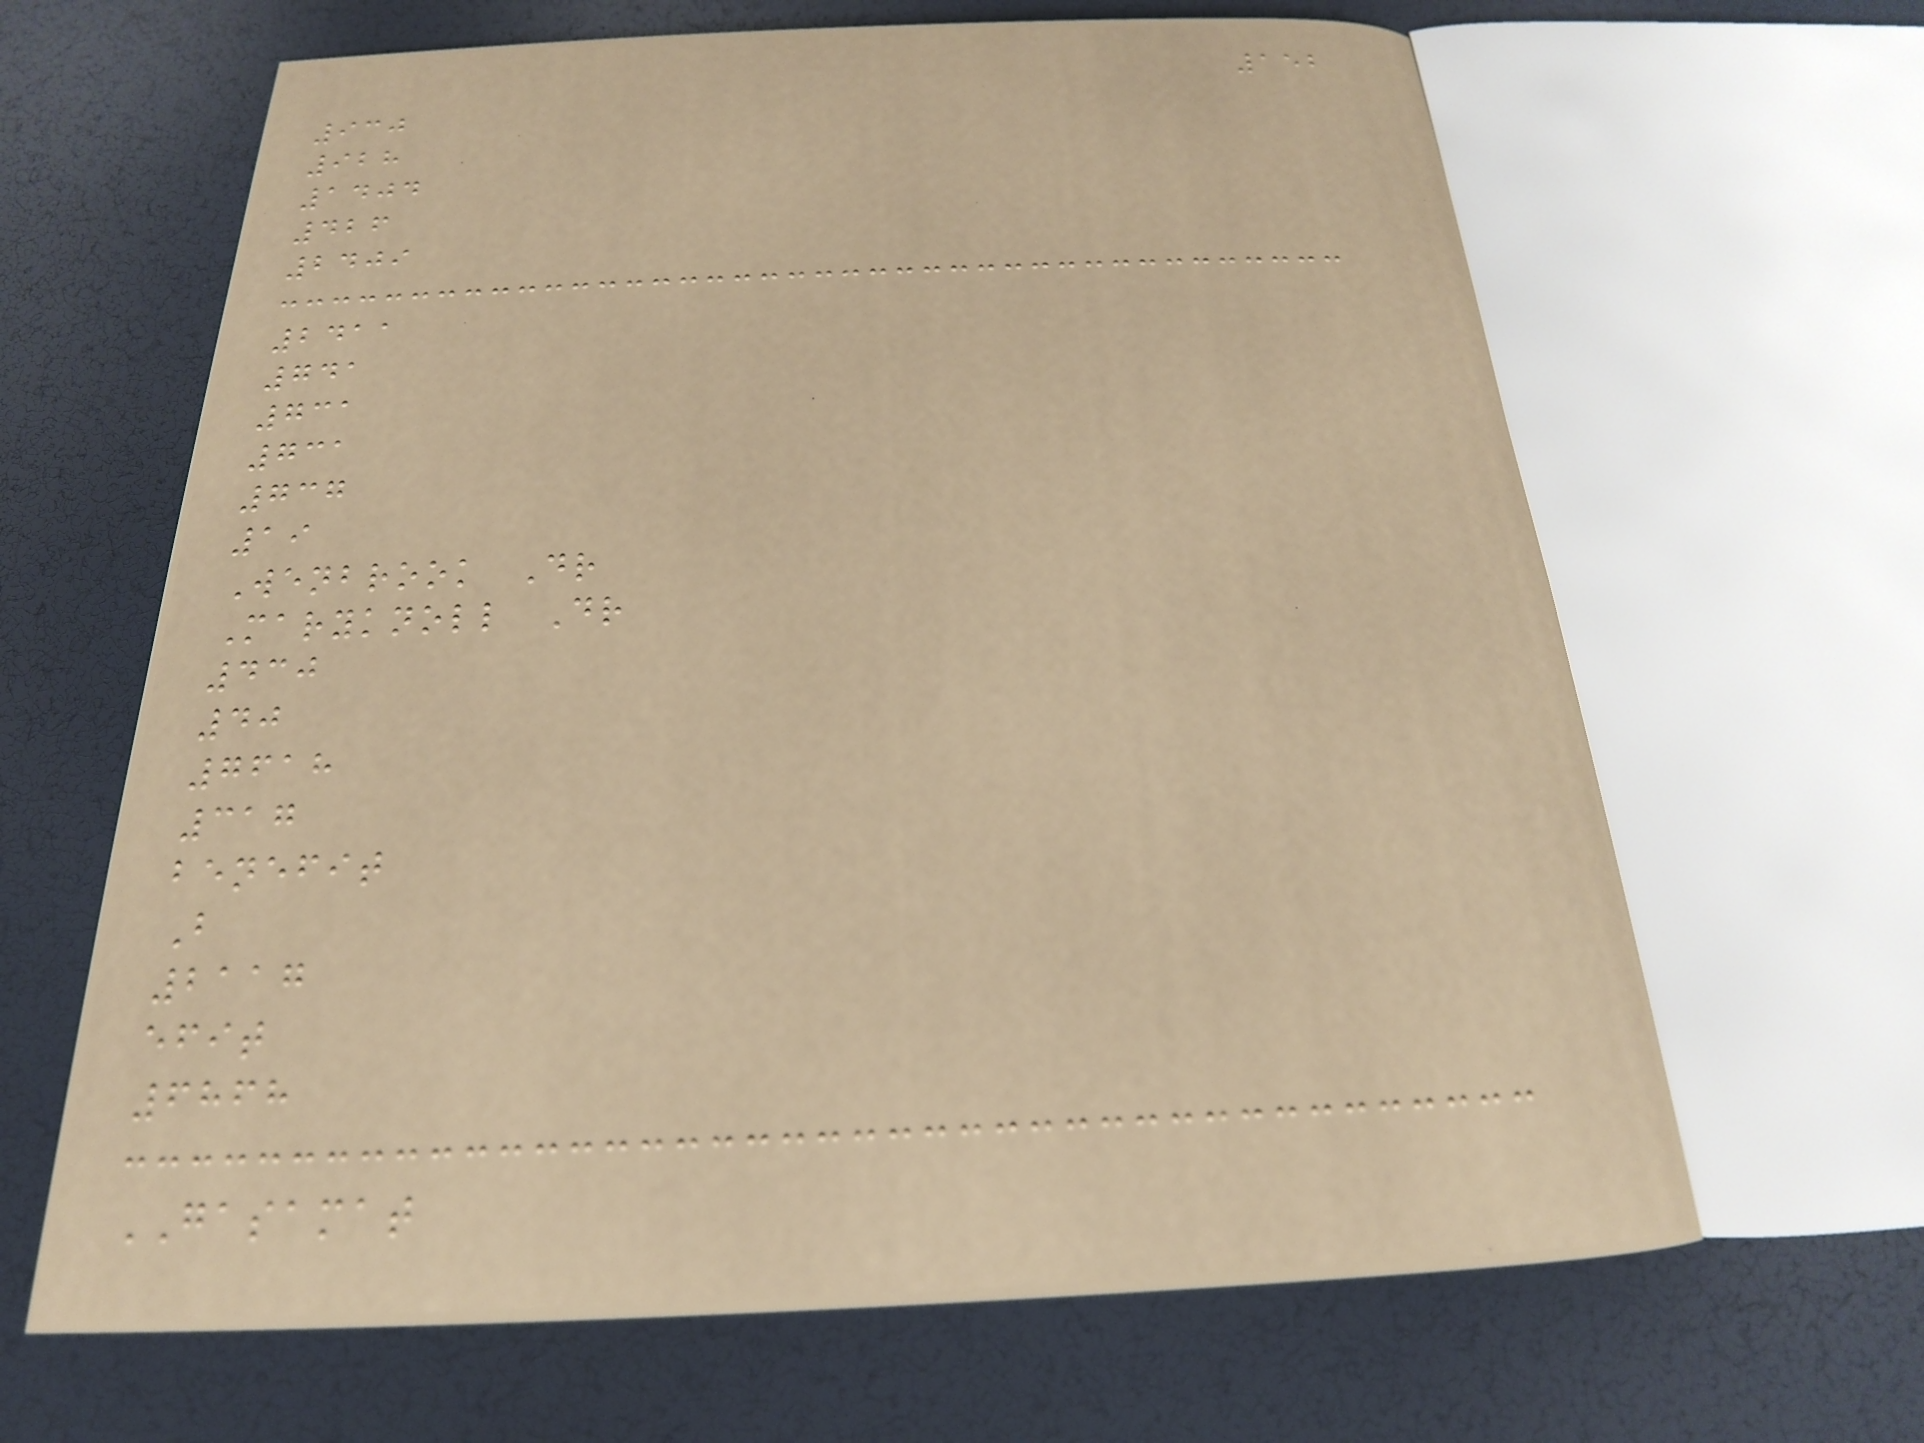152
930
928
1404
426
2409
2411
741
731
731
737
19
Wenbrook Dr
Maryknoll Dr
430
40
7618
317
benefit
B
2117
efit
6868
GASAMAT
